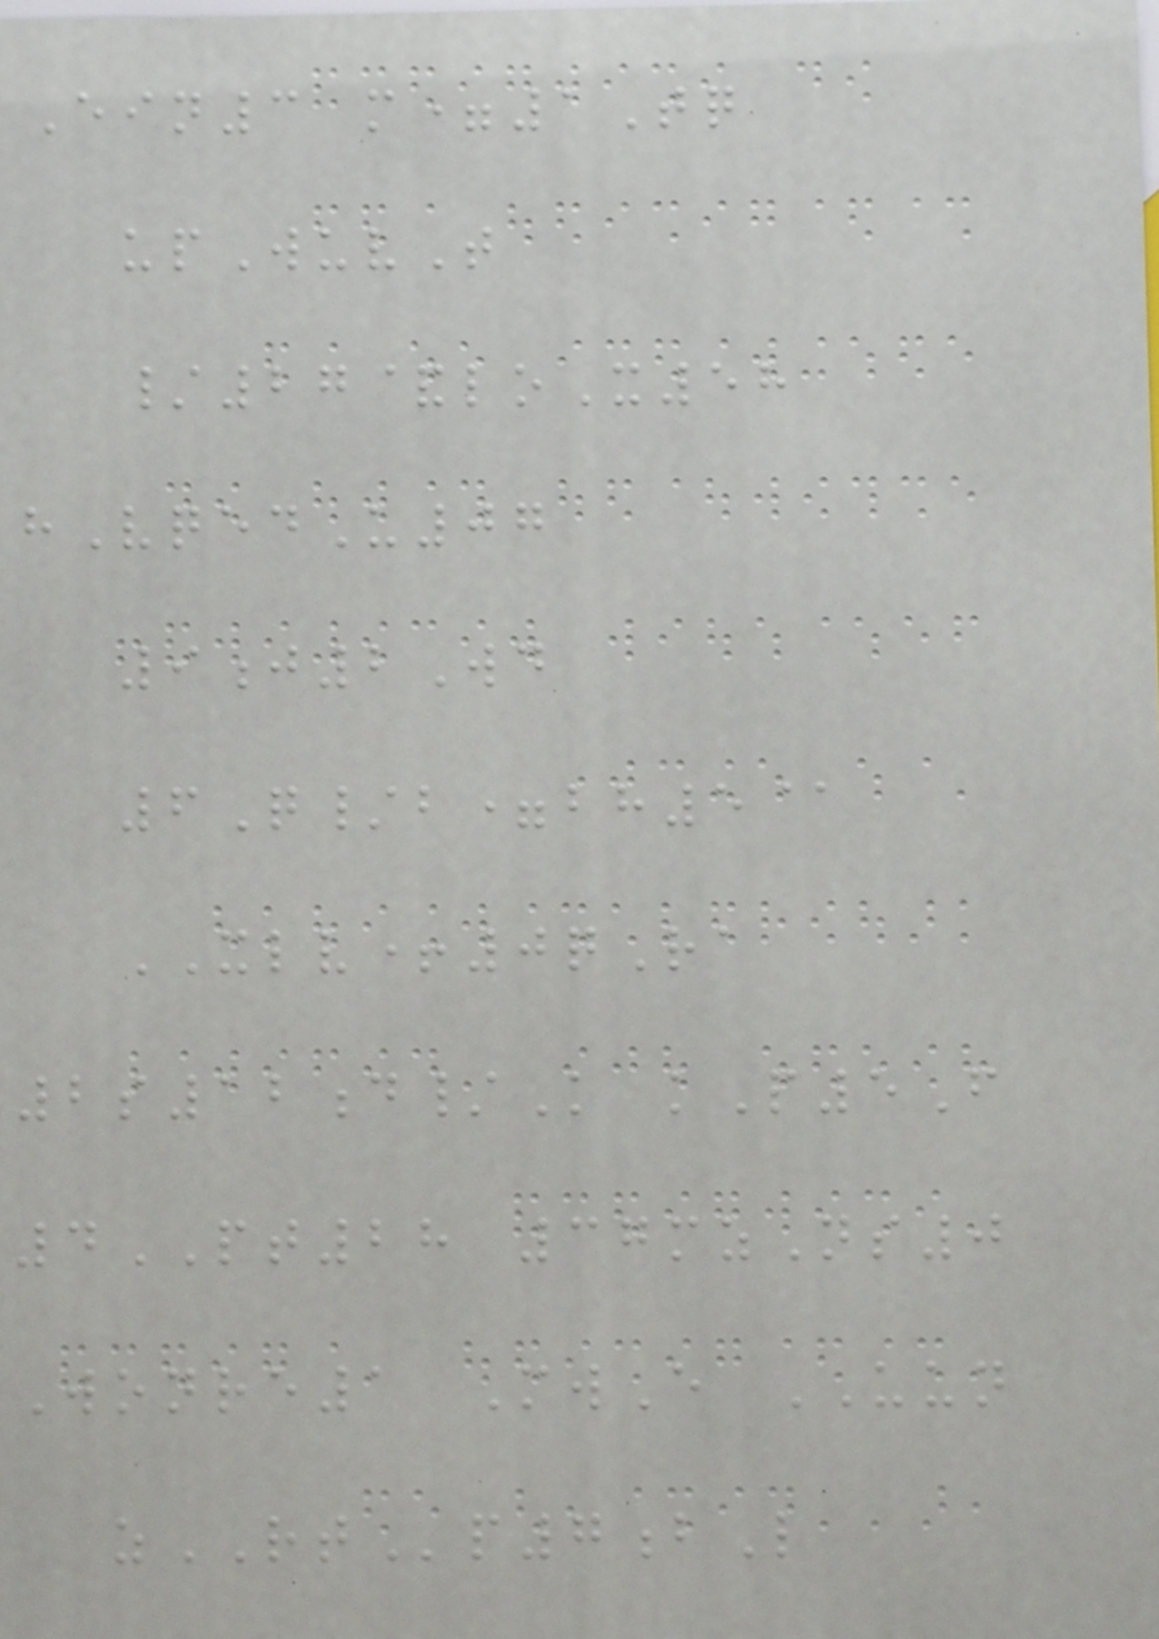Ein3 m=1Tq
upWuvT
/27&loX58
hVqedU07
9j2Wd
6Q/b=bh5@
XLV+0qRa
2s12d/K kP5F
4PT28 37mzNs0
Wonre1 MwE UUN
zRTp7bL
